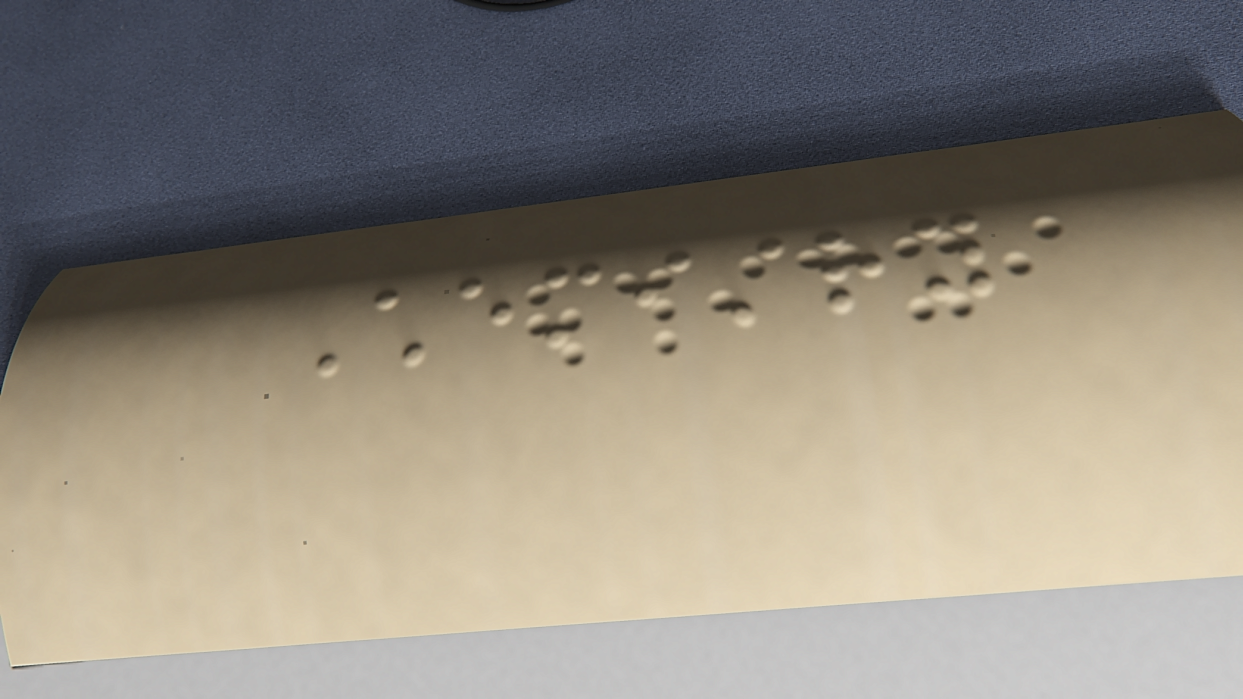Chemistry
